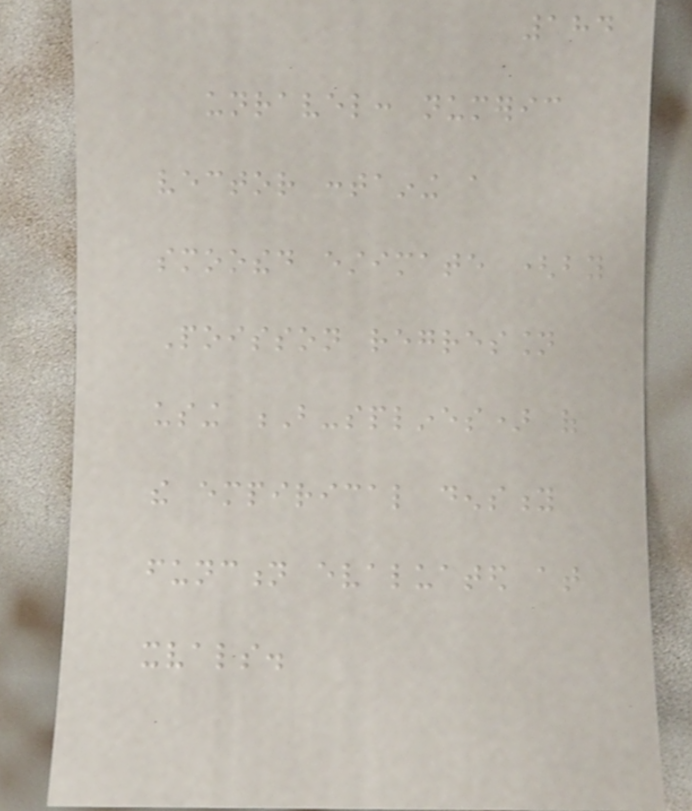184
unravel: numeric
vector containing a
smoothed estimate (by
Poisson regression
using B-splines) of
the empirical density
function evaluated at
xvals.
